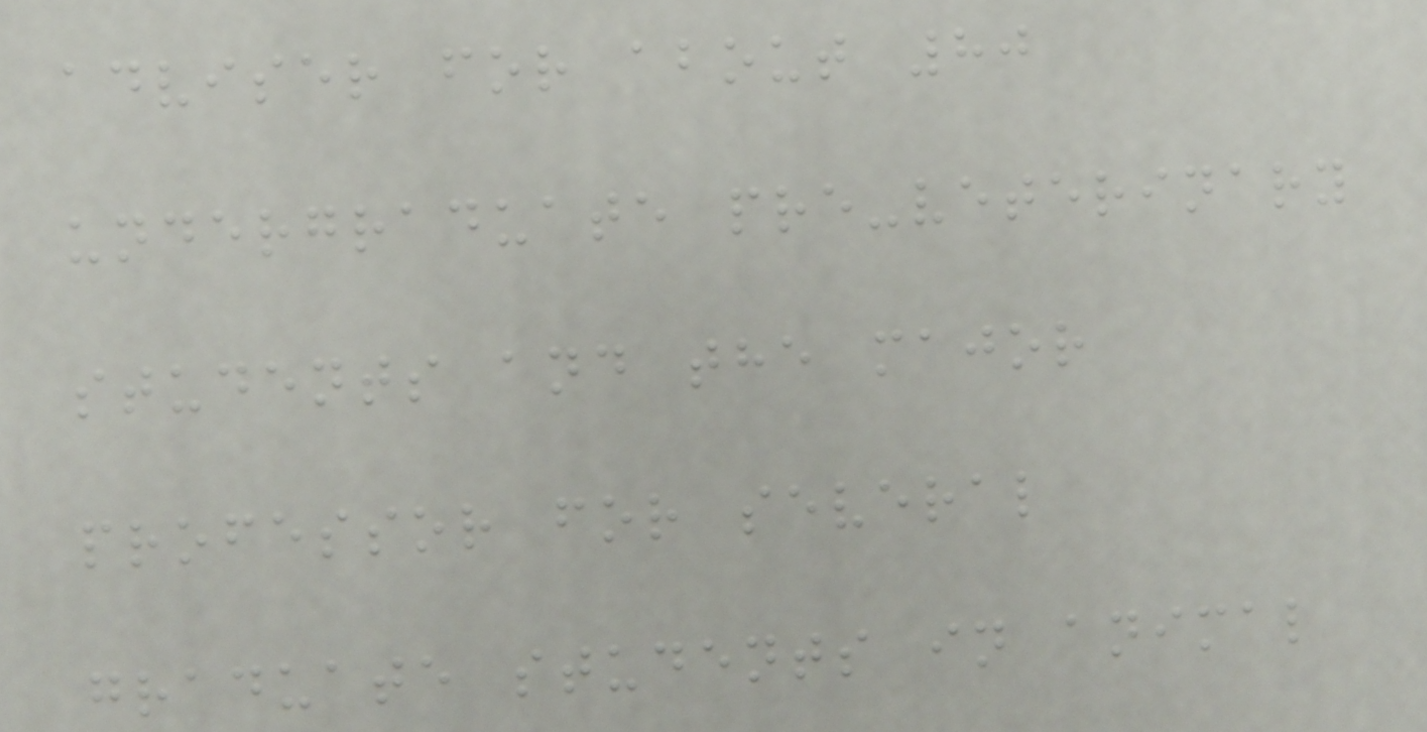adviser for about 80
undergraduate pre-veterinary
students and the major
professor for several
graduate students in animal
